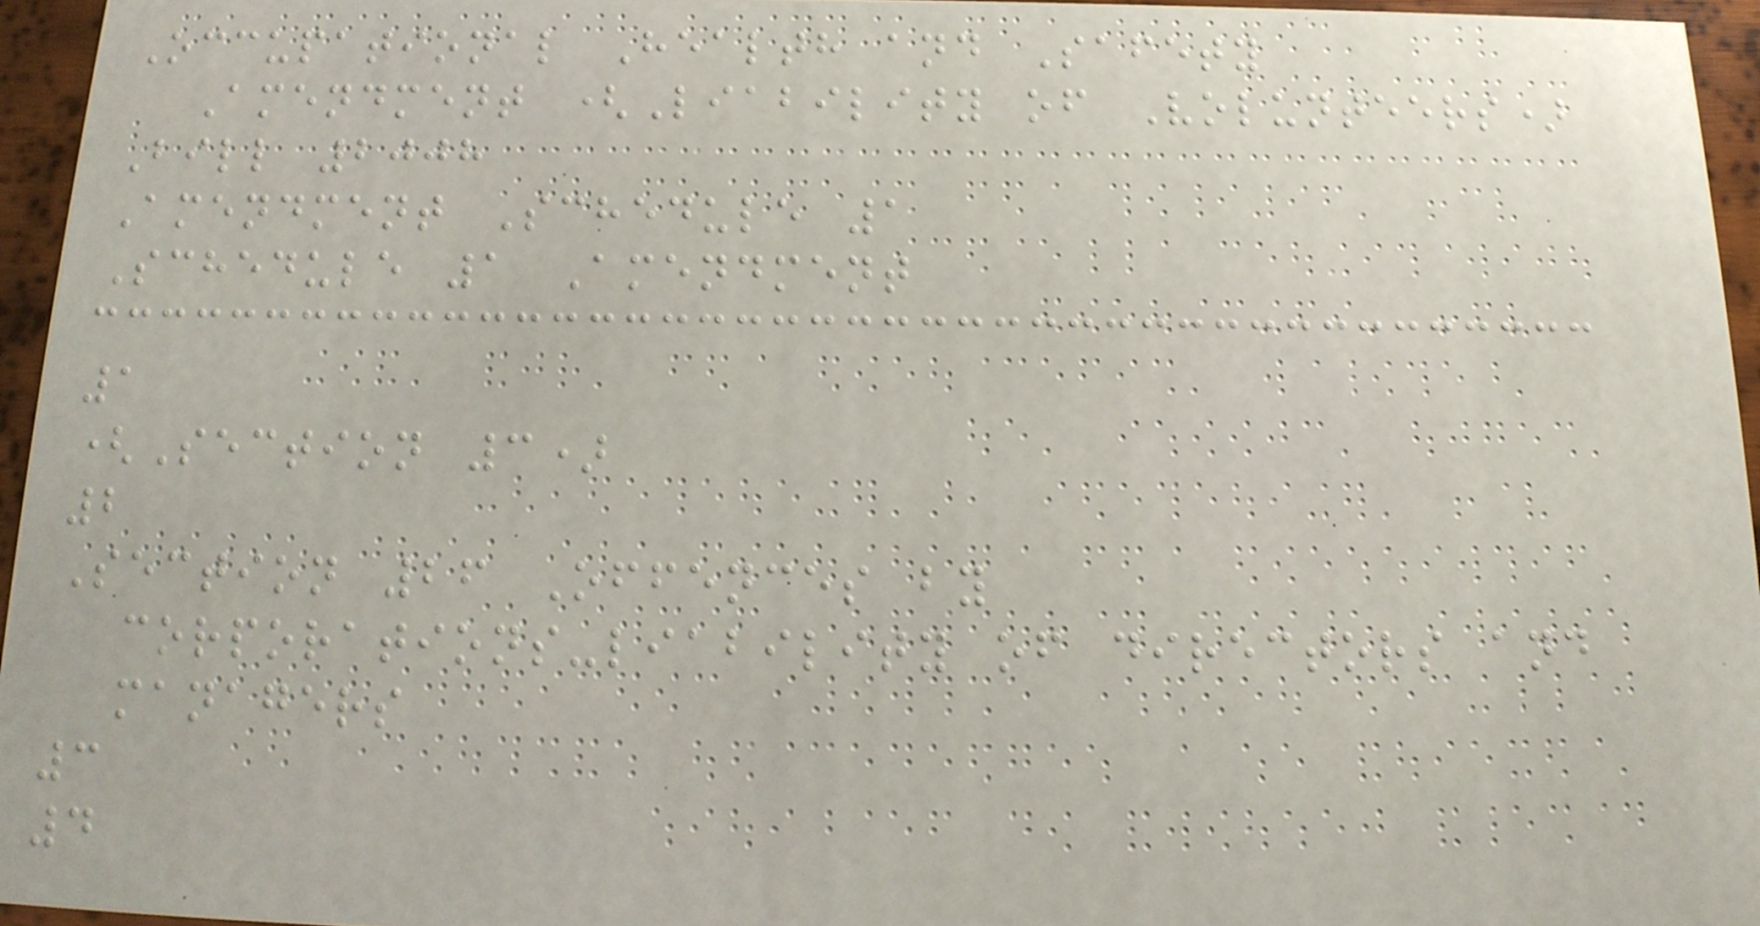Occupational Health and Safety
Amendment (Liability of Volunteers)
Bill 2008
Amendment Schedule 1
Schedule 1 Amendment
1
(Section 3)
2
Section 26 Offences by
corporations-liability of directors and
managers
3
4
